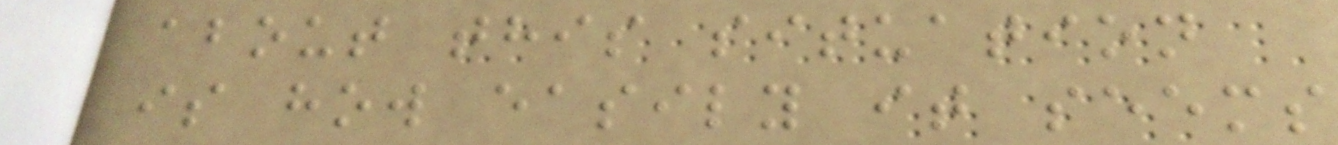about this situation
is how easily it seems
